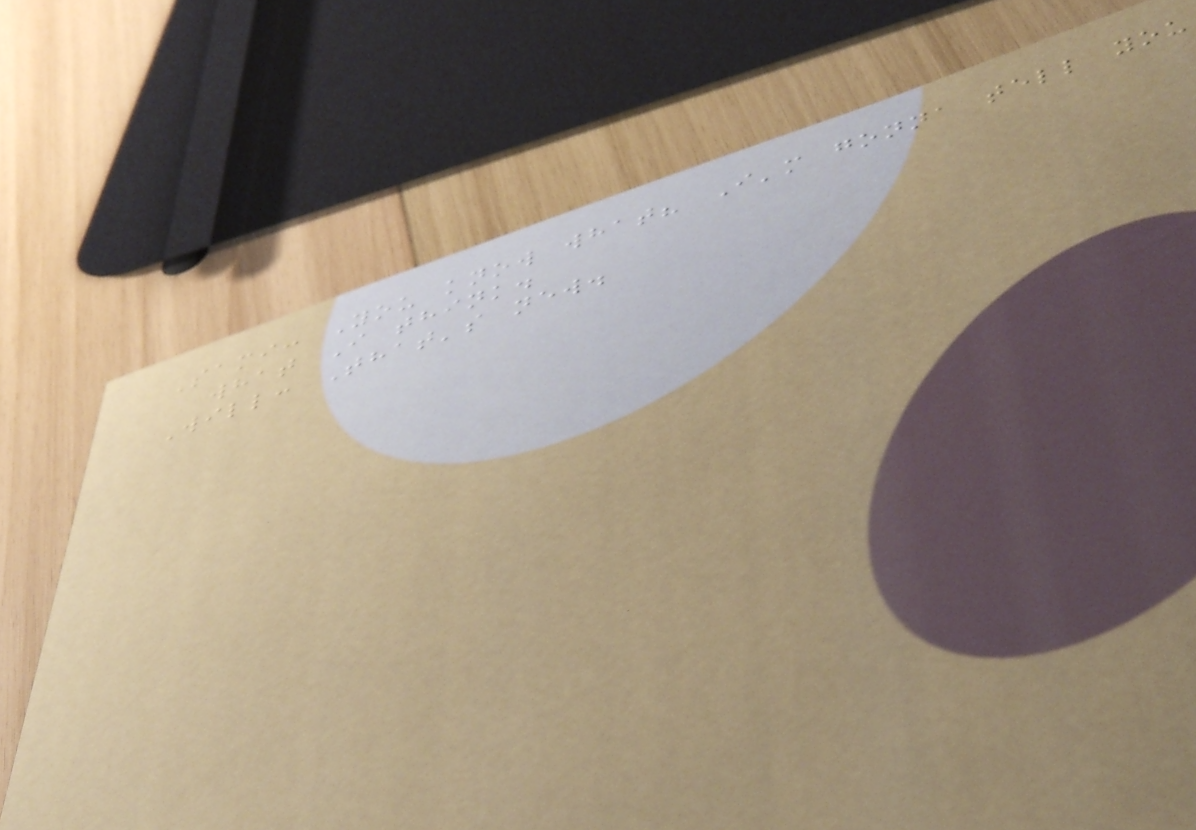Sami: You know what? I'm gonna tell you
what I think.
Will: That's new.
